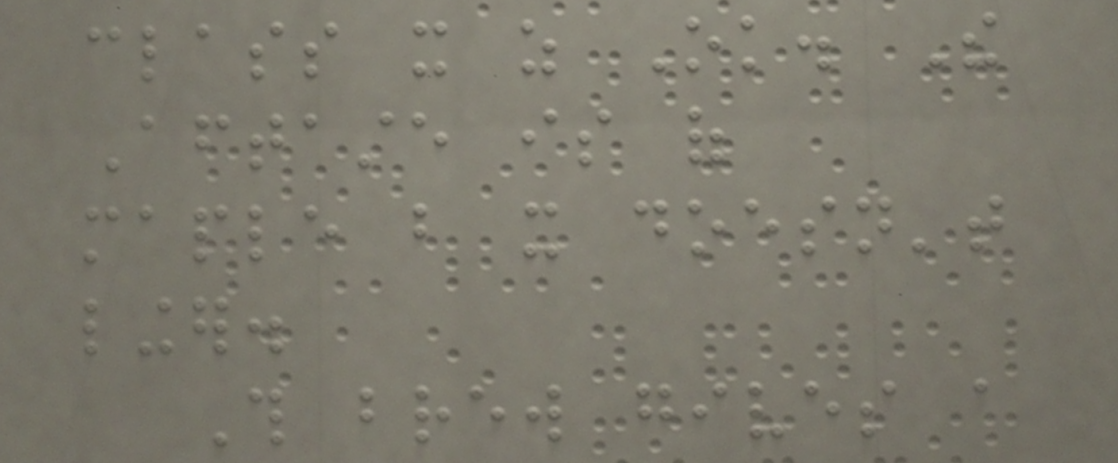class it as Ok. The
Aftertaste is of
maple but it doesn't
linger.
This brew gives a
